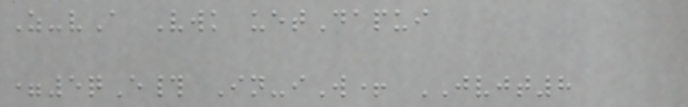Z-vA Vwk uetDapui
=5qE# In-iW+ JVJT8
